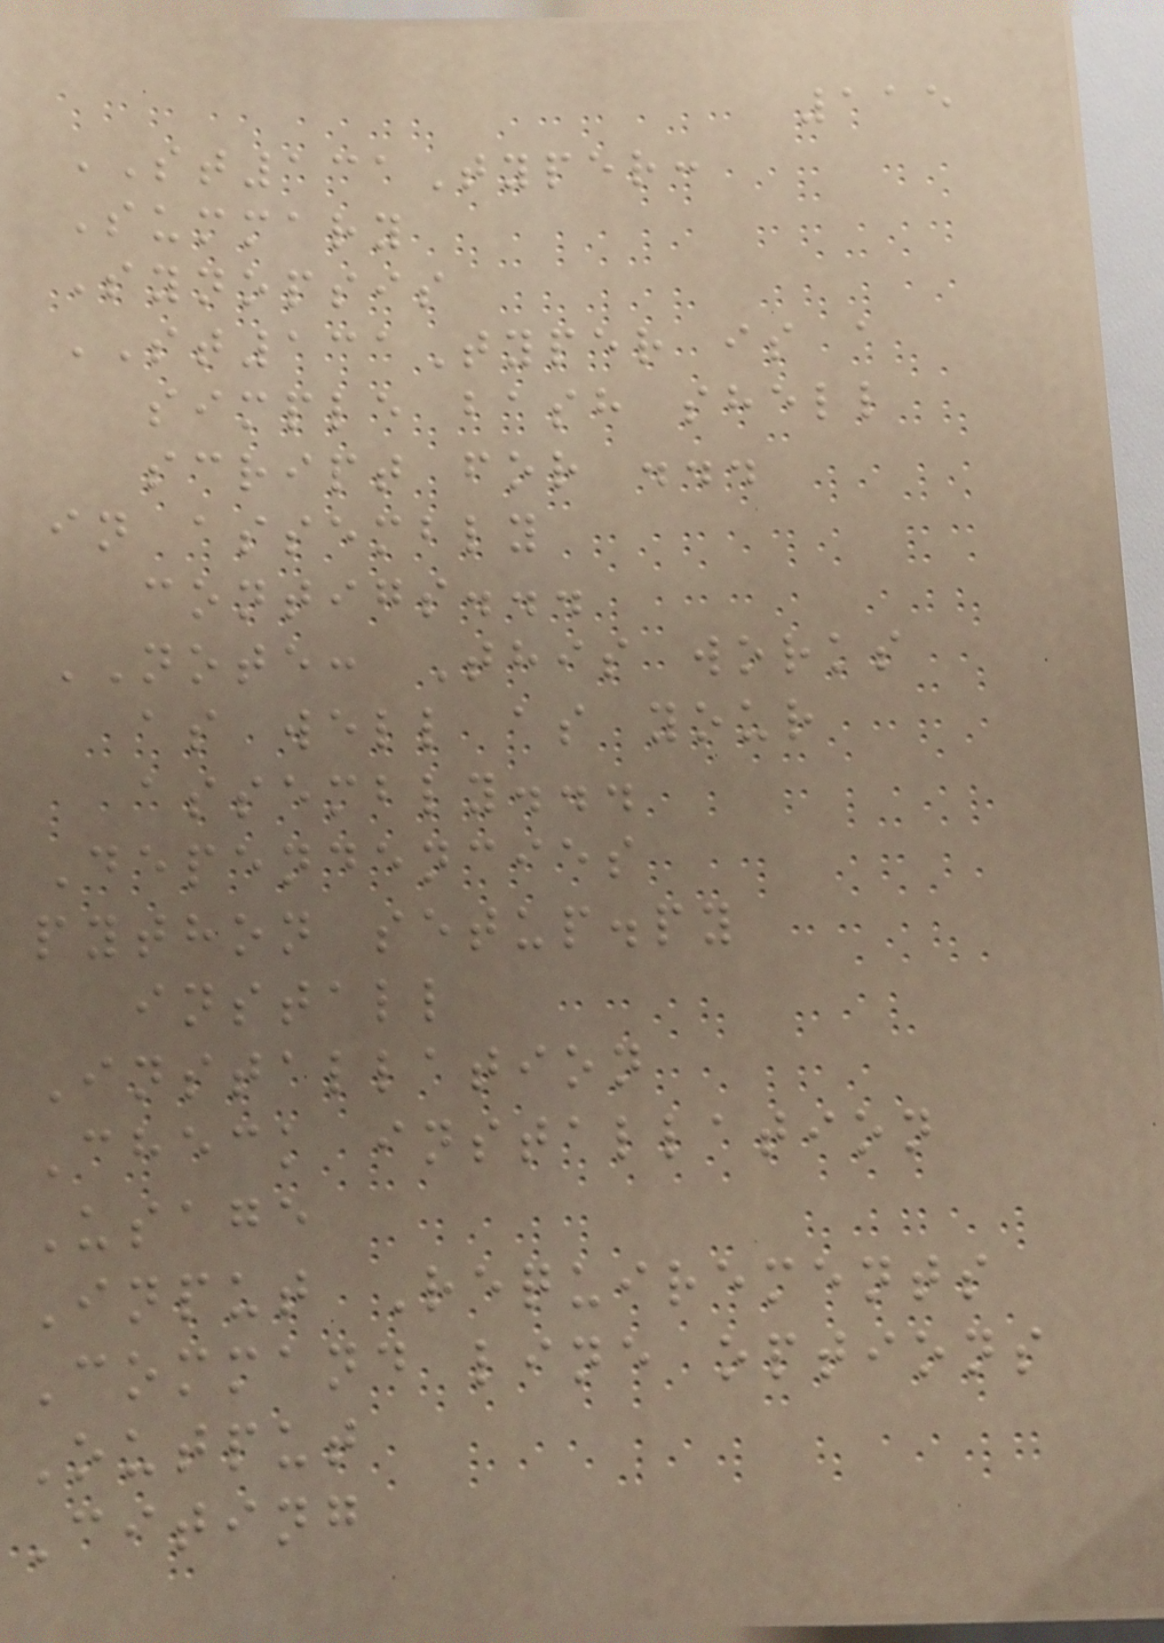115
ST131Typer:
Summary
Synopsis
ST131Typer is a
simple bash shell
script for ...
in assembly
contigs...
NOTE: This works
as well as your
assembly...
Dependencies
python setup.py
install
Installation
Check installation
Usage
Input Requirements
Command line options
Output
Citing
